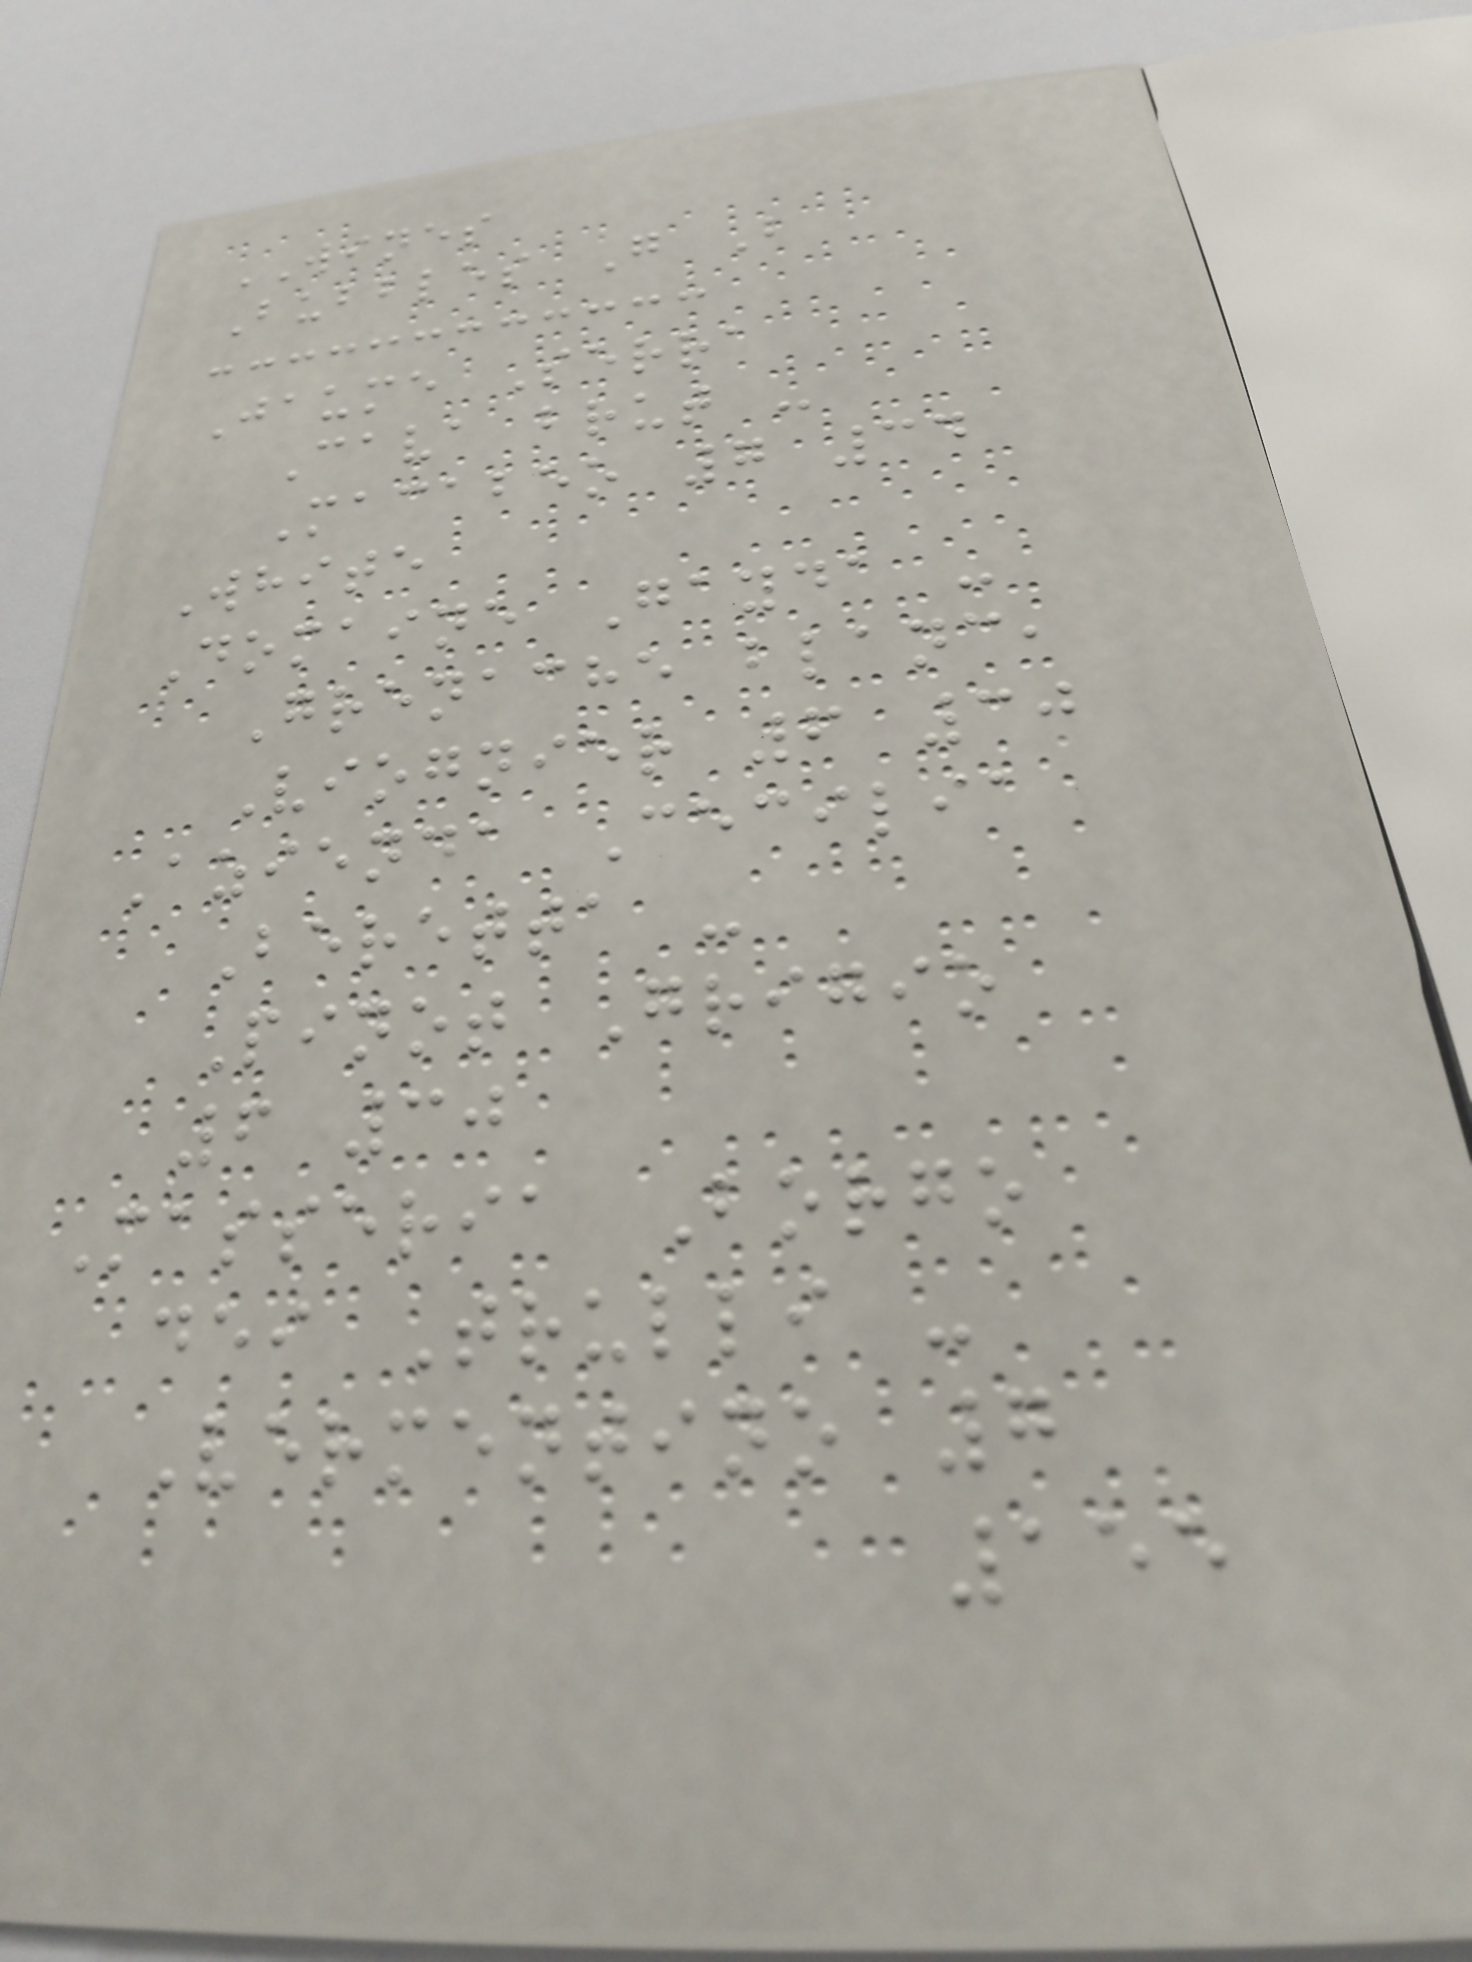WINES
Bubbles G B
Jaume Serra
Cava brut -
Macabeo 7 34
White
Domaine Gayda -
Grenache blanc,
Viognier 6 30
Azienda Cecilia
Beretta -
Pinot Grigio
6 30
Masseria Borgo
dei Trulli -
Vermentino 7
155
